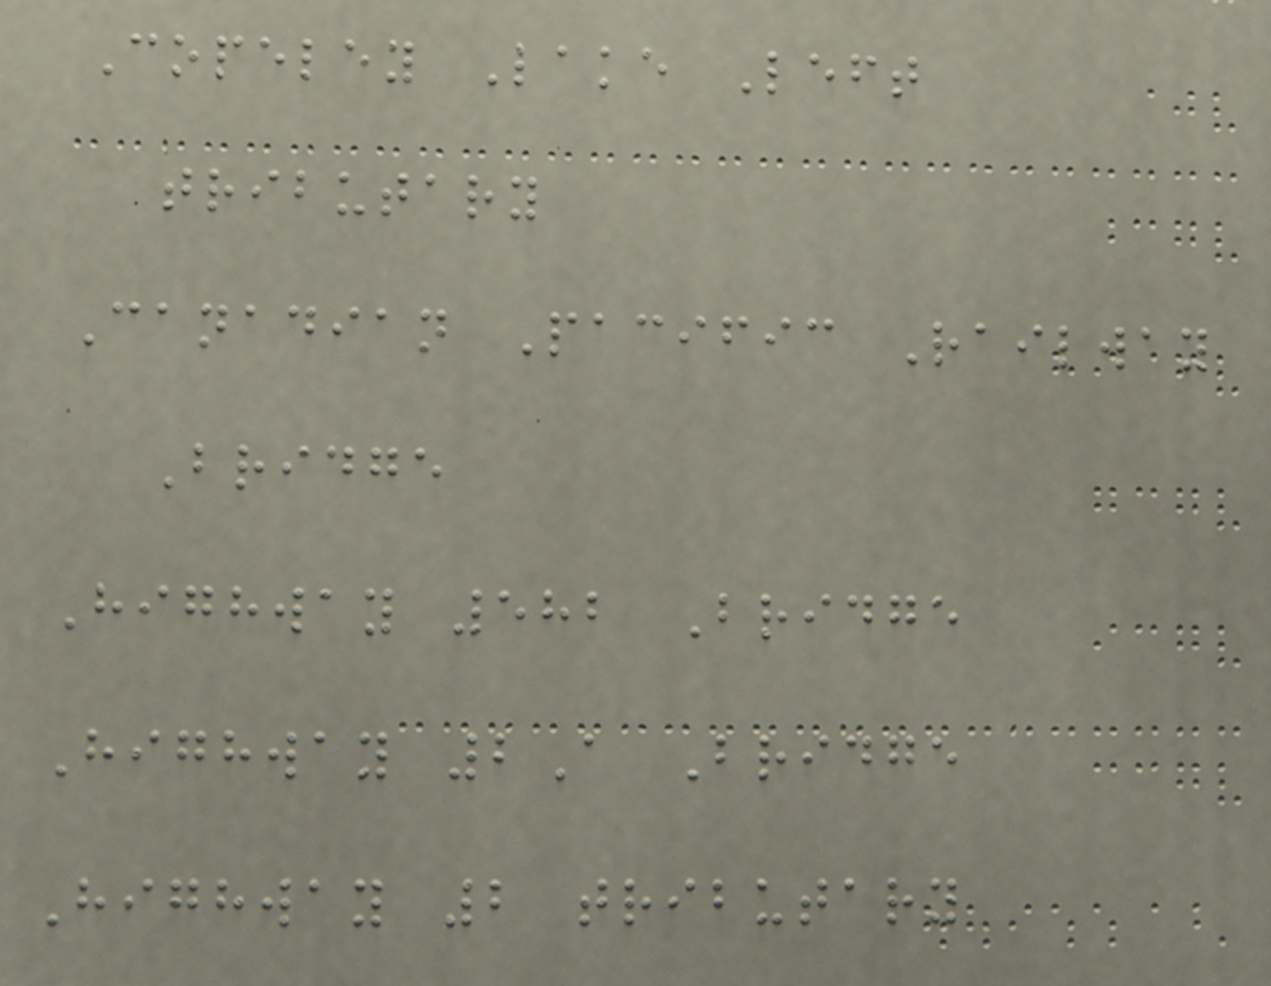Copeley Lake Left
tributary
Canadian Pacific Railway
Bridge
Highway 582 Bridge
Highway 2A Bridge
Highway 2 tributary
